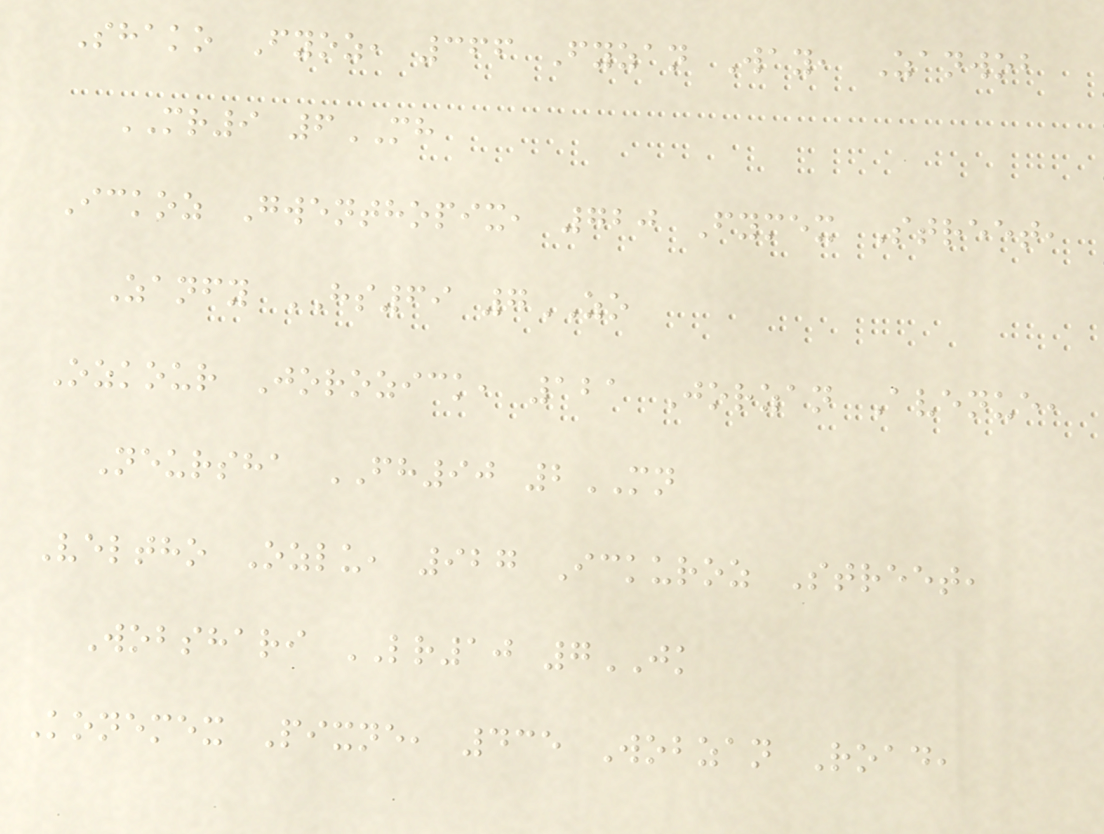Shako Fyoz, 366 Fyzan Way, Zanwob
MR9 6MH
Ickoz Gwenthopix, 720 Fymex Street,
Zanfy HS69 7ZO
Ozkour Jorozick, 121 Jorzan Avenue,
Neursha FH90 2MN
Veltho Ozlu, 927 Ickuroz Street,
Wobshari LR10 7JK
Konemex Pixne, 435 Wobzan Road,
